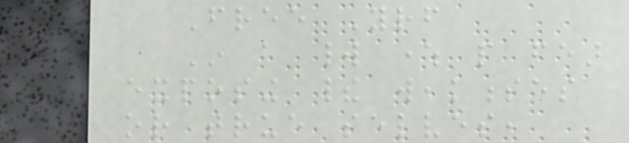Free Yourself
In a world where people fear
exposing their weaknesses
or true selves,
